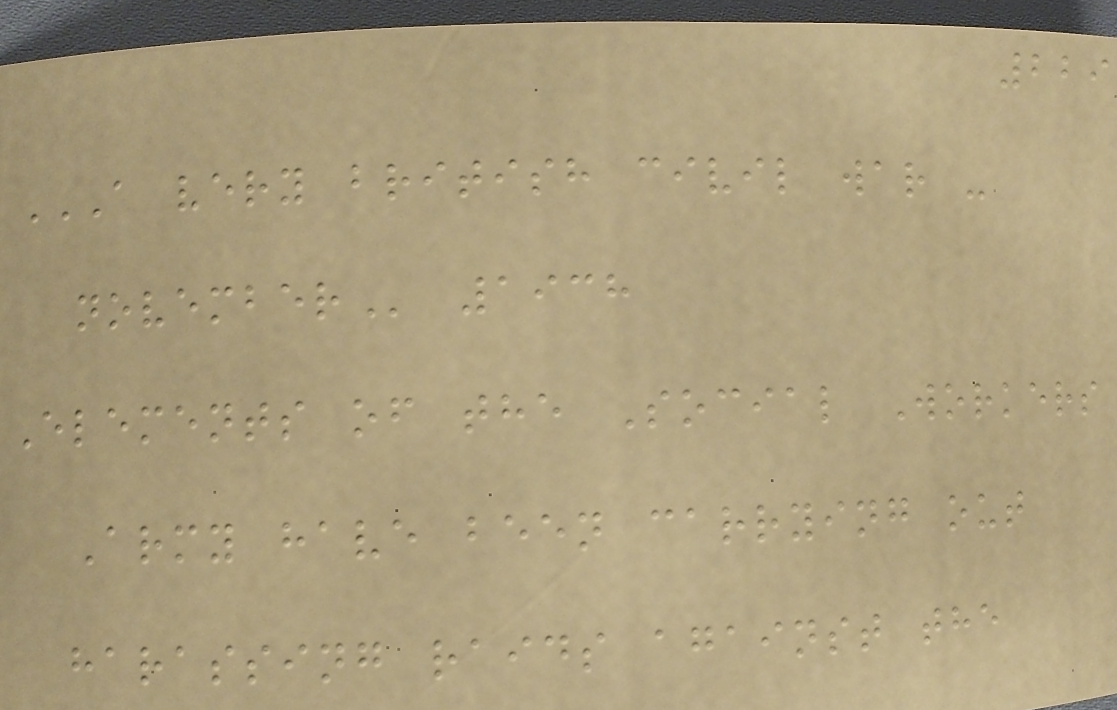229
A VERY BRITISH CIVIL WAR -
NOVEMBER 1938
Elements of the Social Workers
Army have been carrying out
harassing raids against the
